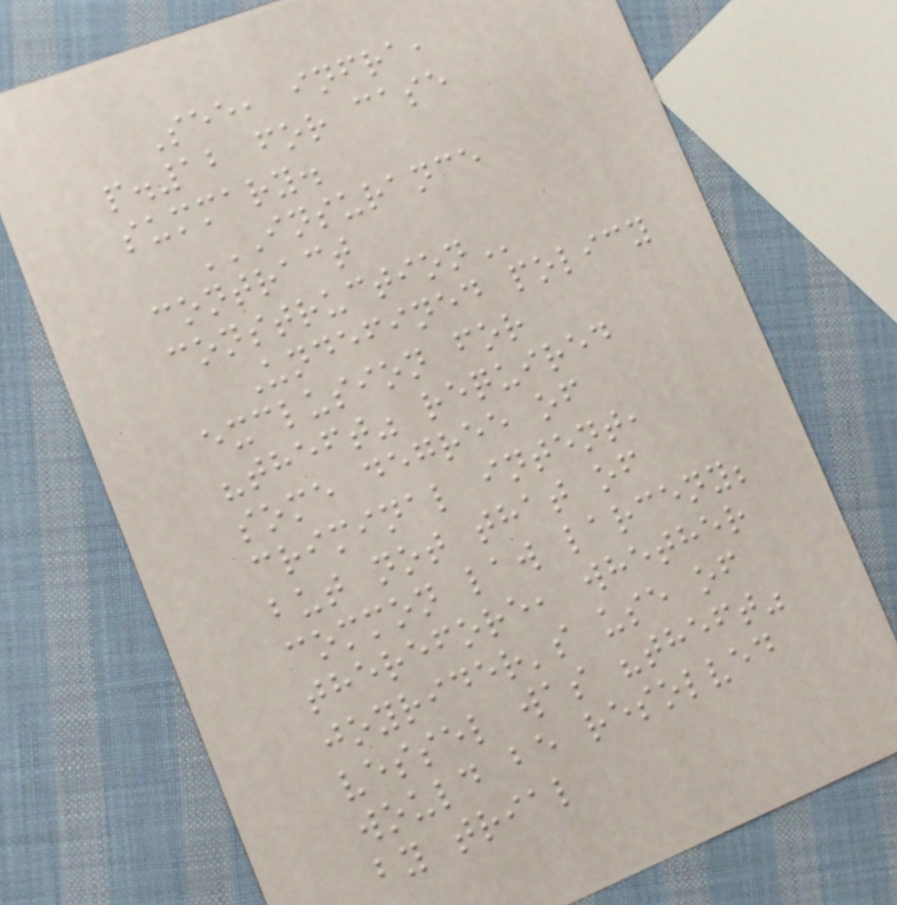See, infra,
p.12 for case
summary.
INSURANCE
CONTRACT
CONSTRUCTION
Undefined policy
exclusion for
"theft" required
some degree of
criminal intent,
but not that of
common law larceny;
therefore, whether
joyrider's use of
vessel was "theft"
would be resolved
by trial
